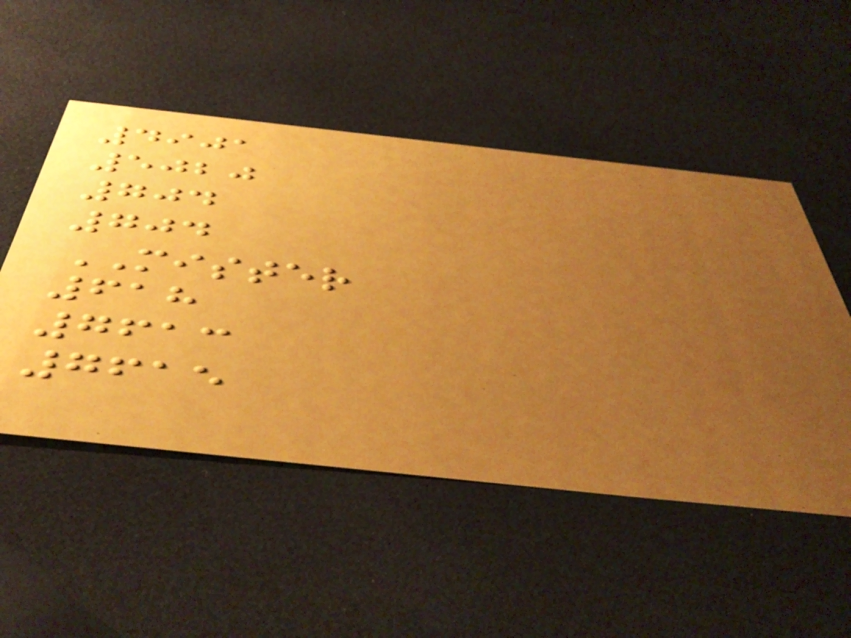4901
5020
704
704
MISTER
618
7613
7615
